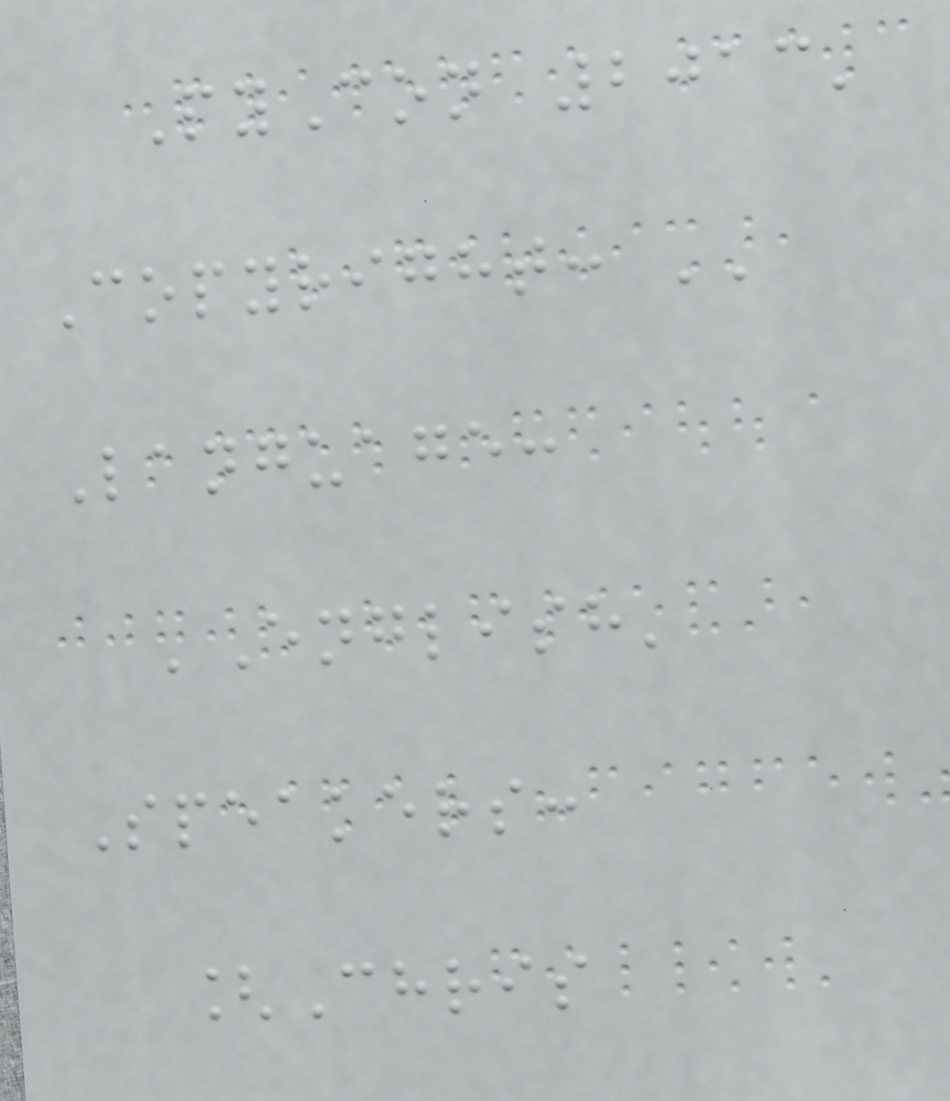PyCon 2013'
Copyright: ''
Language:
'English'
Speakers:
[Chris
